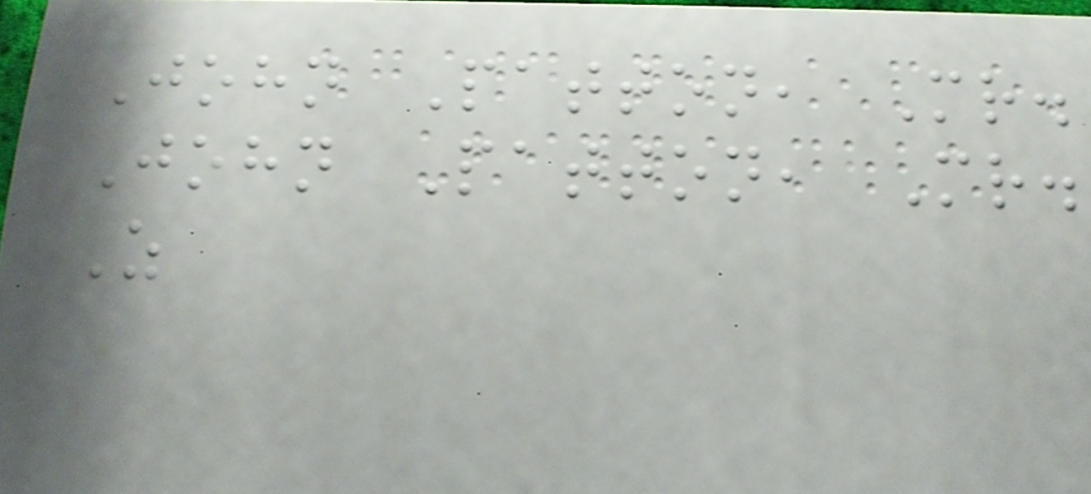John Patton, Mr.
John Patton, Mr.
As
